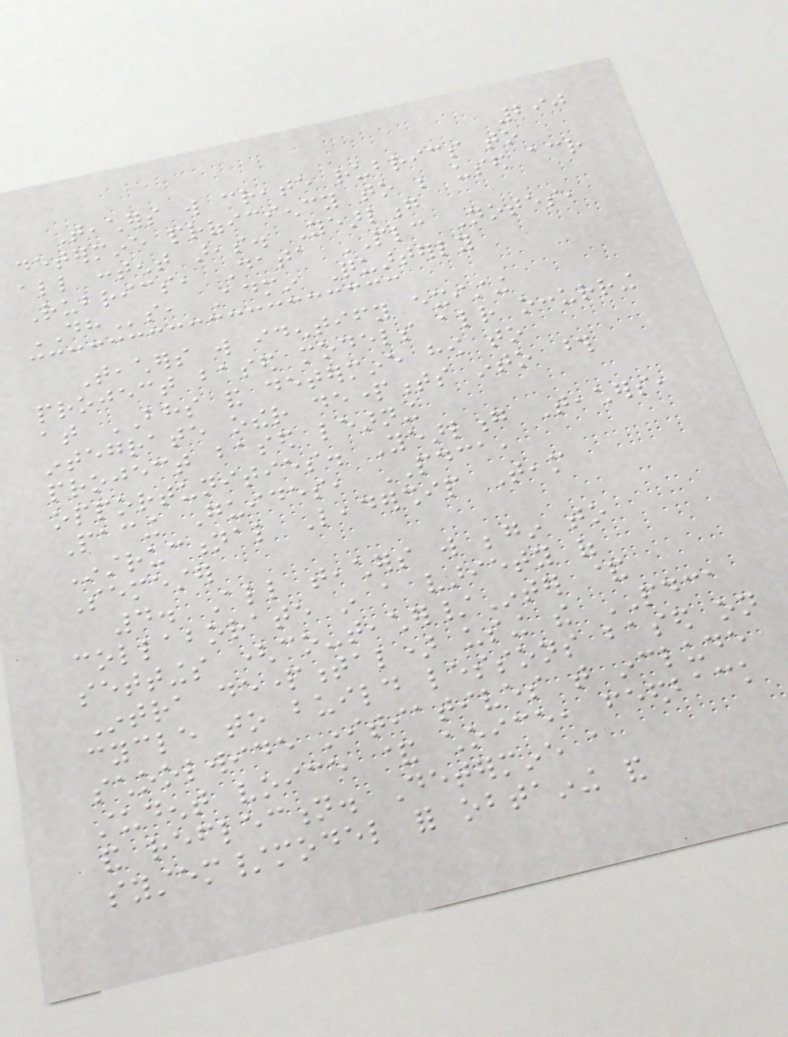290
Teachers will create rubrics to
determine proficiency to be used across
all content areas. Yearlong
Rubrics, Data PLC Notes,
DHs, Admin Quarterly
Teachers will identify existing
project based models already occurring
at BHS and determine how to
integrate other departments into those
project based learning
opportunities. Yearlong Teachers,
Pacing Guides, PDCA,
Instructional Leadership Team
Semester
4. All teachers will begin to
collaborate in a variety of
settings (co-teacher/Inter &
Intra departmental) using the PDCA
cycle to build lessons based on
schoolwide initiatives that include
student voice & choice, feedback
and reflection. Determine a
system/model for obtaining and
